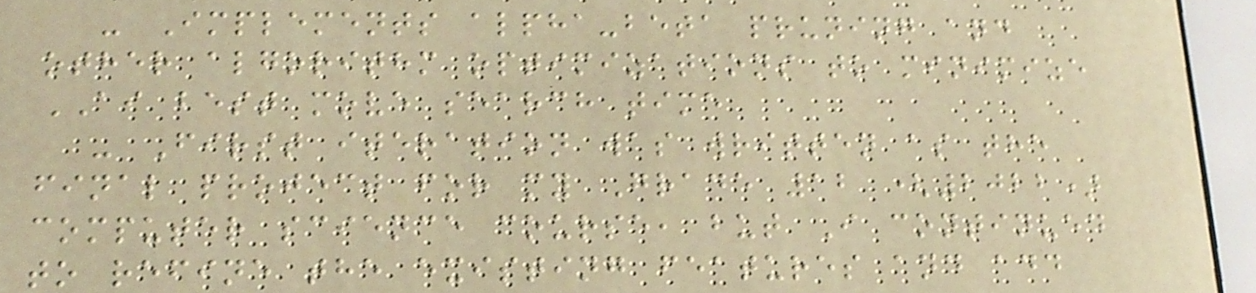- Implements alpha-beta pruning and
other algorithm optimizations to minimize
AI best move search time
- First iteration was written as the
final project for my Grade 12 (2022)
computer science course, but I continued
to refine the existing features and add
